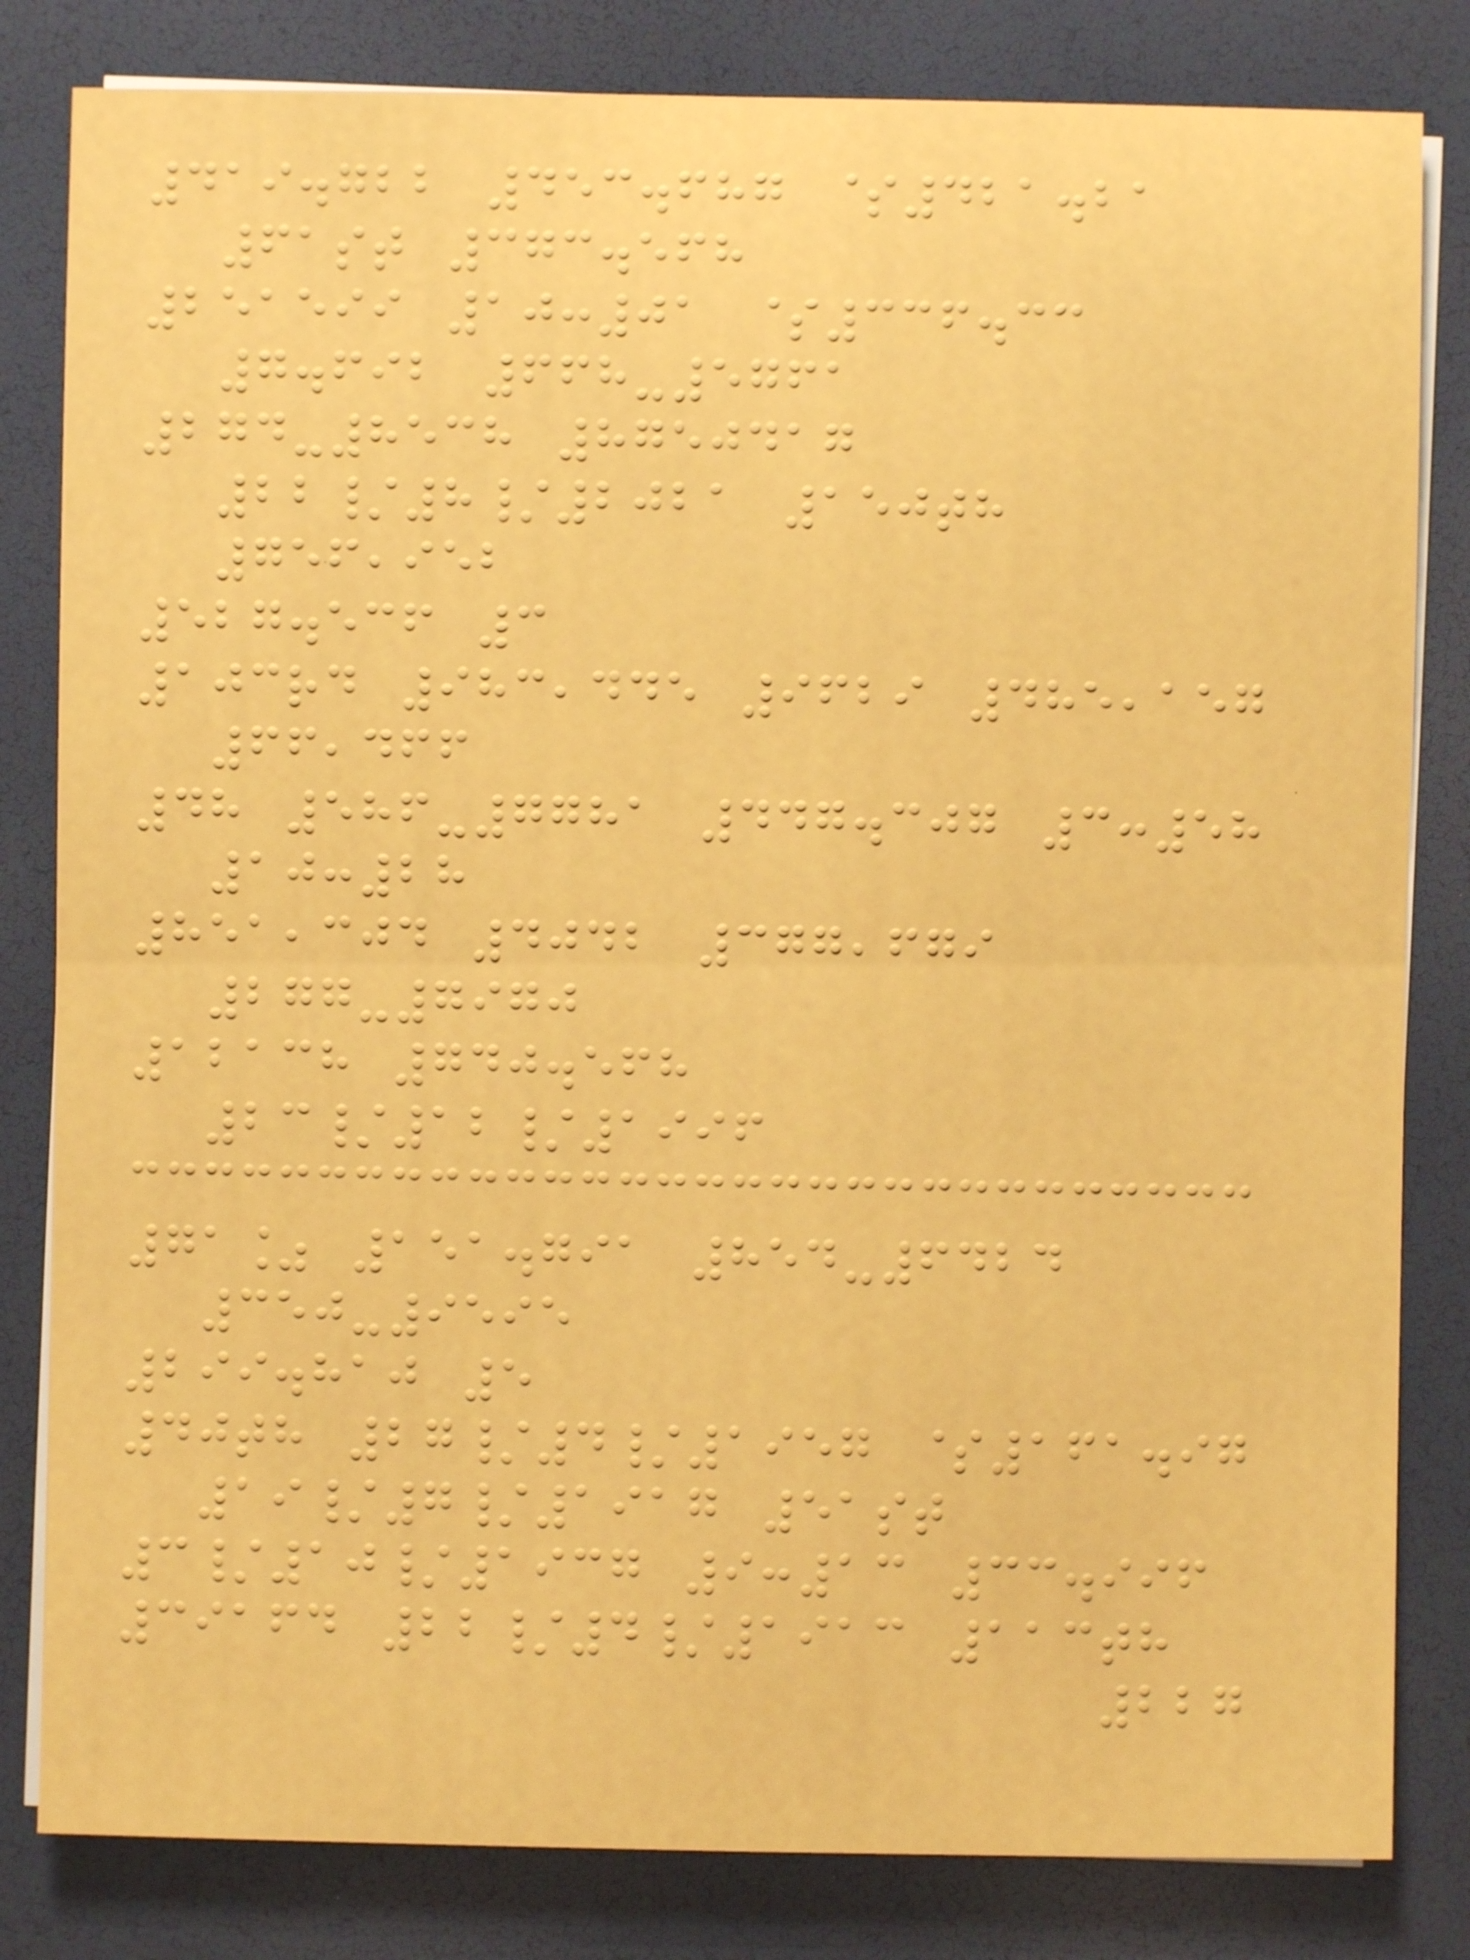419.722 453.687 $421.21
61st 373.568
251599 10:01 $336.33
7.692 668-5761
274-8538 8750417
22/8/2021 150th
756,952
527.536 3
103rd 983,445 9629 485,157
66,466
48 586-7781 447.307 3:58
10:28
851,304 4042 377,679
277-7970
12138 740.568
23/12/1996
71% 151.791 854-6424
350-9595
299.810 5
40th 27/4/1957 $161.97
19/7/1917 51st
3/10/1937 9:13 33.996
39164 22/4/1913 113th
227
